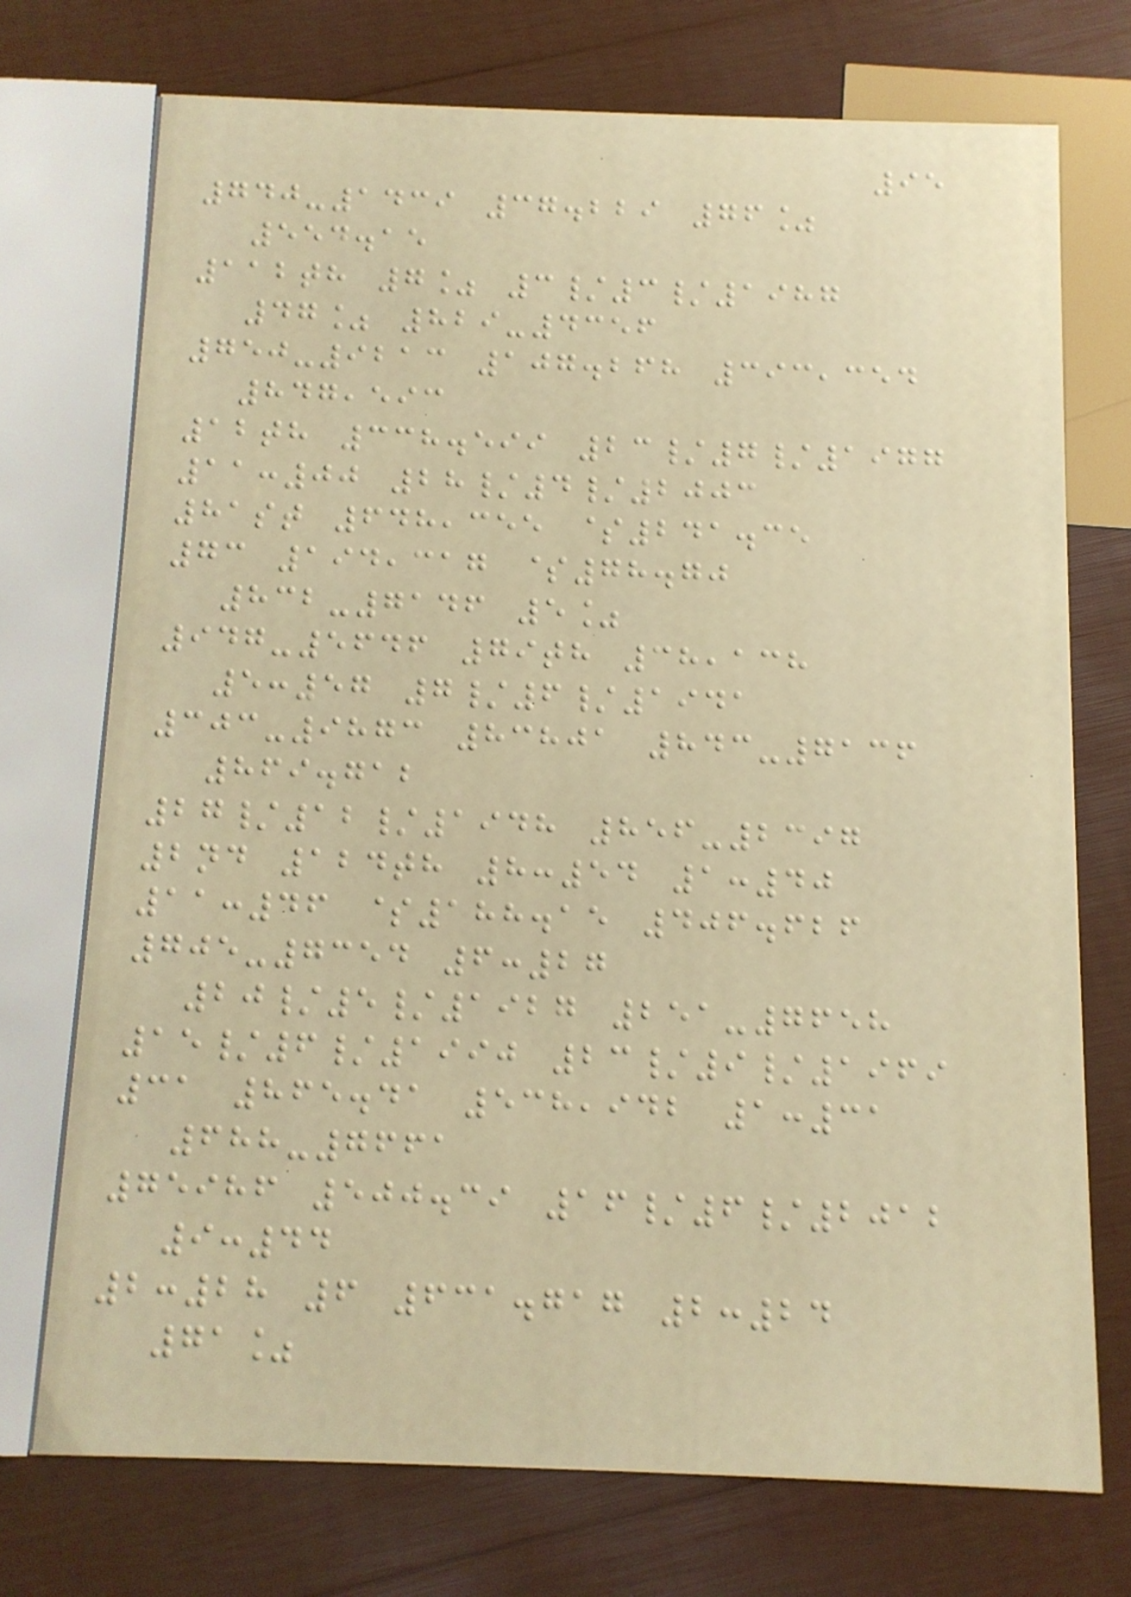95
740-1439 37.229 76%
554.15
112th 7% 3/3/1987
47% 829-4356
750-9213 107.268 393,354
847,593
12th 338.599 23/7/1977
11:00 28/4/2003
81st 648,355 $241.35
73 194,317 $78.70
832-7146 5%
947-5646 79th 38,138
5:57 7/6/1941
303-9873 83801 843-7136
869.712
27/12/1948 856-2397
2nd 124th 8:54 1:40
11:46 $188.15 406.626
705-7354 6:27
20/5/1927 251-7658
15/6/1990 23/9/1969
31 865.41 538,942 1:31
688-7661
75986 500.39 16/6/2012
9:44
2:28 6 631.717 2:24
71%
